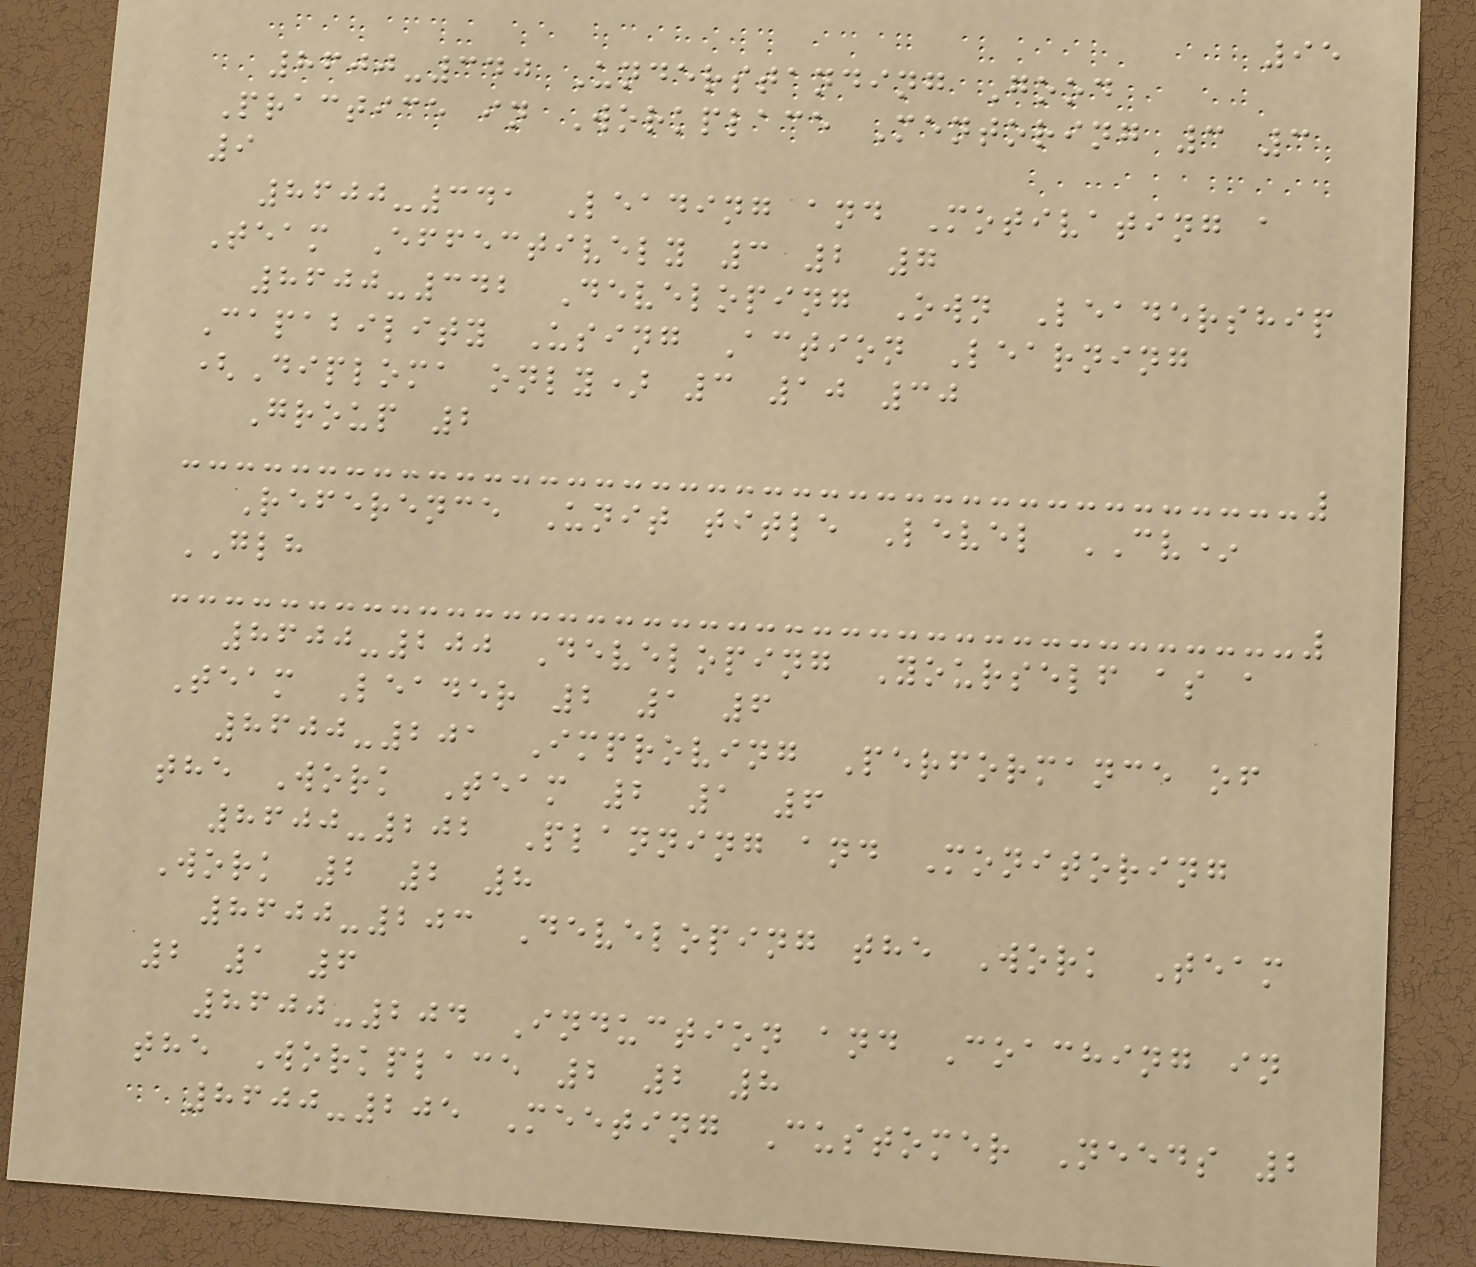95
8600-340 Understanding Good
Practice in Workplace Mentoring 3 3
9
8600-341 Leading and Motivating a
Team Effectively 3 2 7
8600-342 Developing Own Leadership
Capability Using Action Learning
(Diploma only) 3 10 30
Group 2
Reference Unit title Level CV*
GLH
8600-200 Developing Yourself as a
Team Leader 2 1 6
8600-201 Improving Performance of
the Work Team 2 1 6
8600-202 Planning and Monitoring
Work 2 2 8
8600-203 Developing the Work Team
2 1 6
8600-204 Induction and Coaching in
the Workplace 2 2 8
8600-205 Meeting Customer Needs 2
